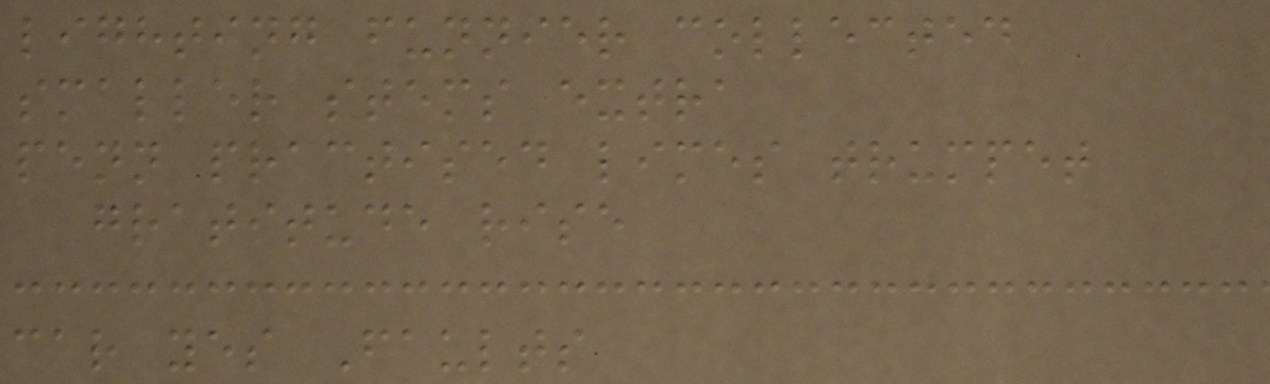lighting funnier collected
smaller stems extra
penn practised limes trumpet
gratitude rise
car yes Faults
